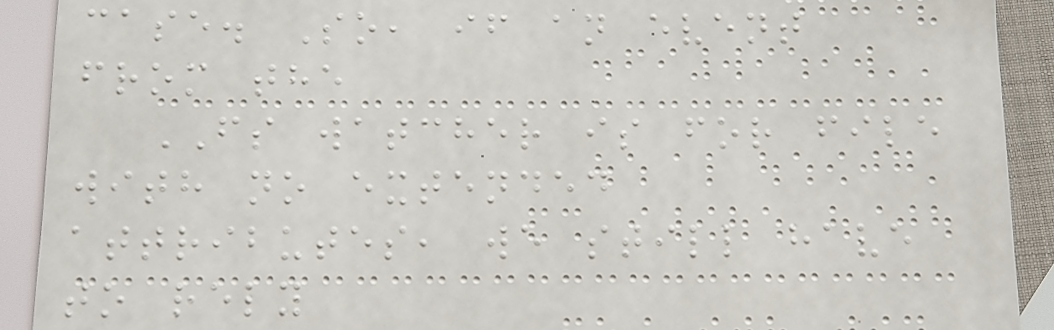case. So, if an event
from the
FS watcher is for file
with no extended
attributes, we still have
to rely
